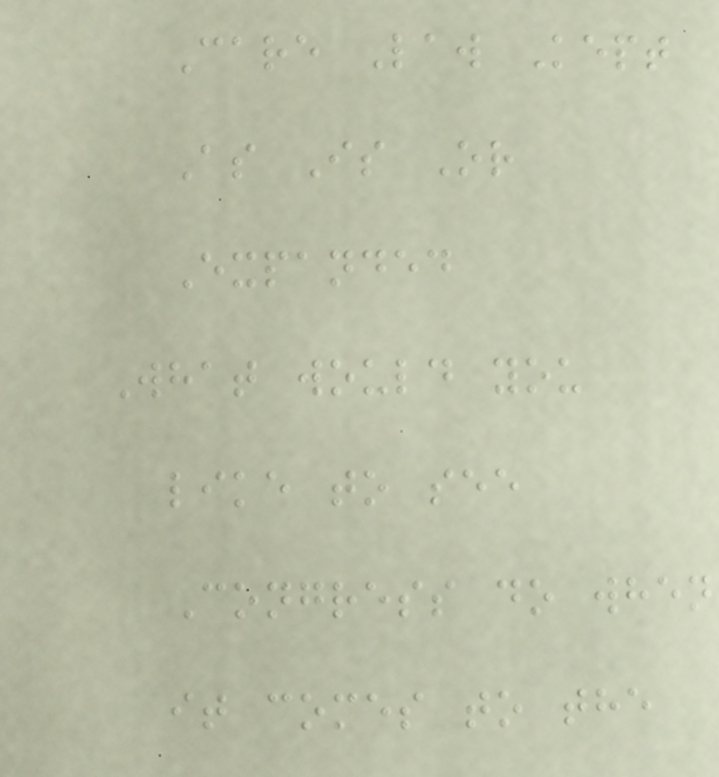Care Law Kept
As Is Or
Expanded
What would you
like to see
Congress do when
it comes to the
